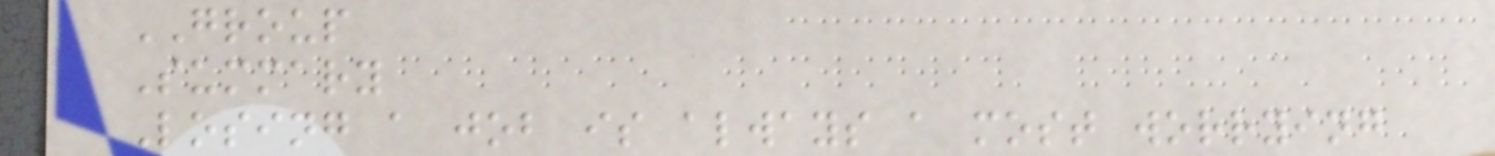GROUP
Summary
Losing a job is always a most worrying
